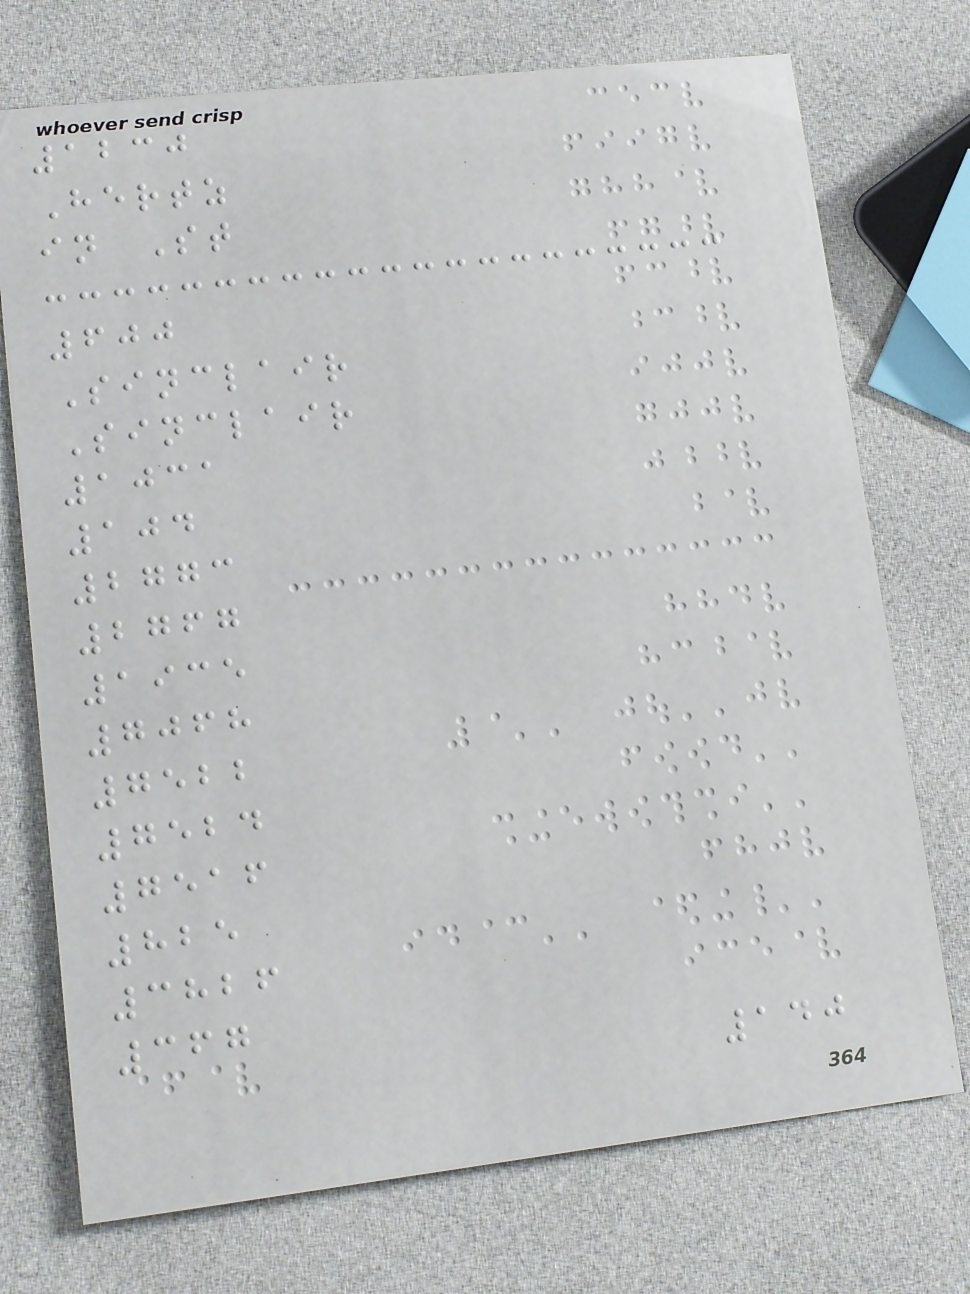1230
Hertz
in St
600
Sinclair
Sinclair
1031
104
2773
2767
1935
7068
7522
7524
7516
825
3826
367
140
